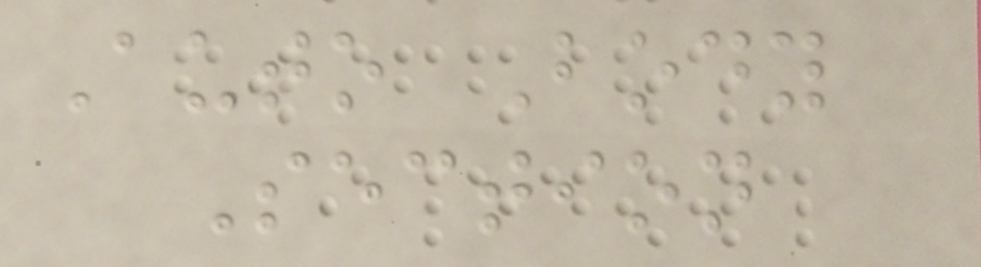Auto Body
Section
